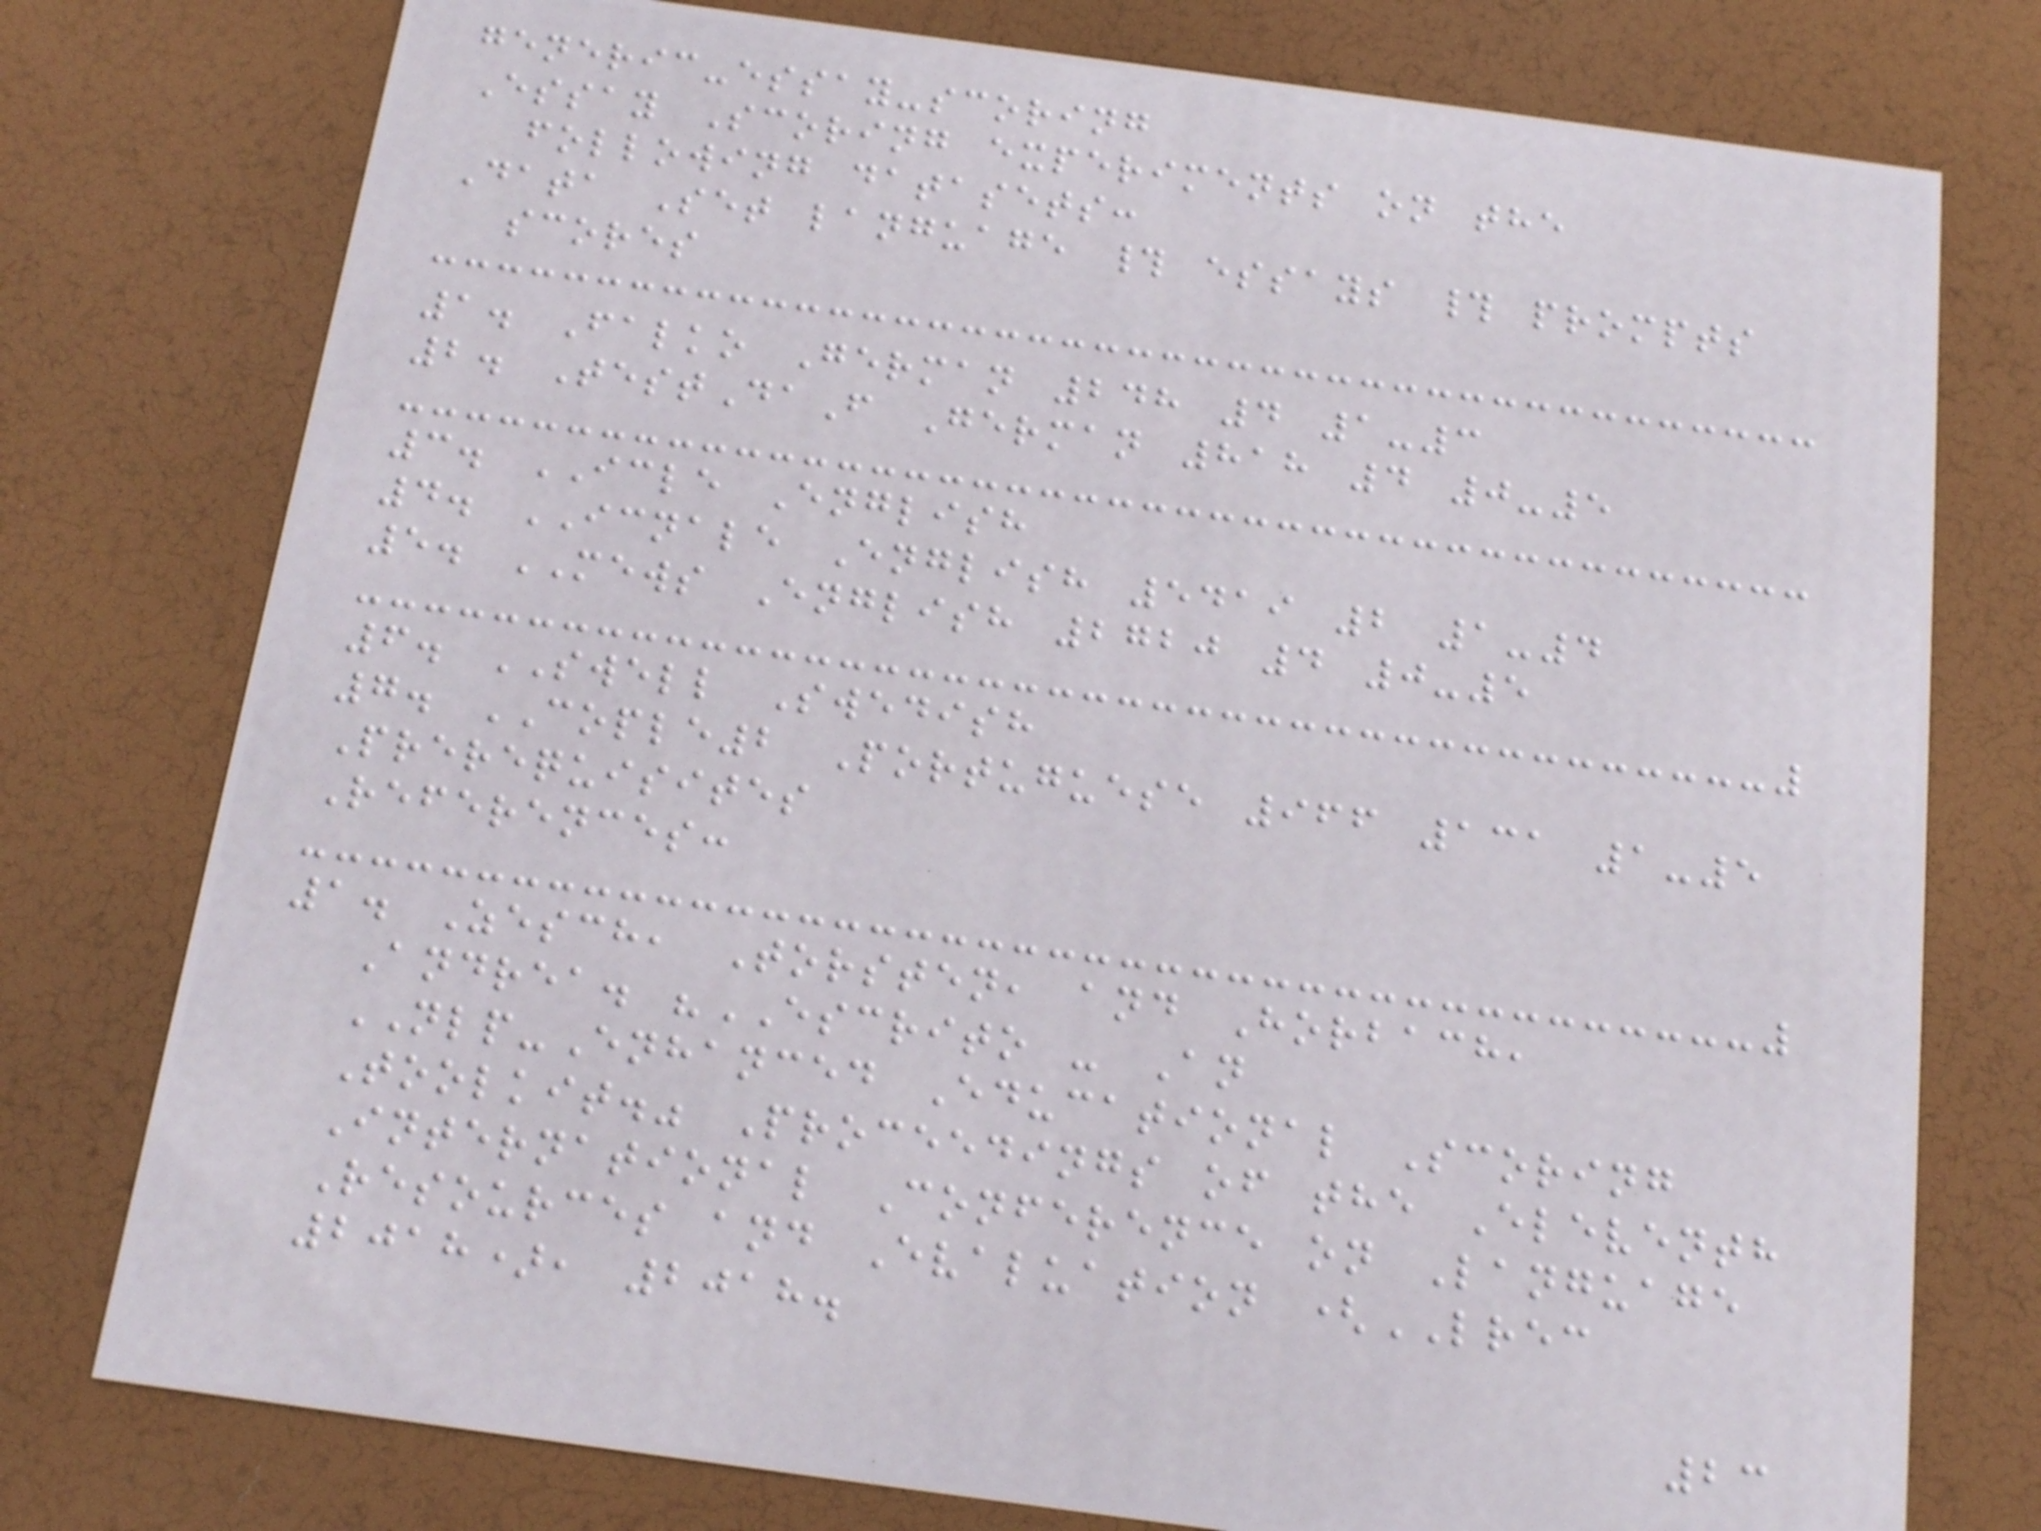generic-essay-scoring
Essay Scoring experiments on the
following datasets:
Data Set language # essays # prompts
scores
1. Falko German 248 4 1-3
2. TestDaF German 818 4 0-5
3. ICLE English
4. ICNALE English 5419 2 1-4
5. MEWS English 2720 4 0-5
6. SWELL Swedish
7. COPLE2 Portuguese 966 131 1-5
Prerequisites
References:
1. Zesch, Torsten, and Horbach,
Andrea. "ESCRITO - An
NLP-Enhanced Educational Scoring
Toolkit." Proceedings of the Eleventh
International Conference on Language
Resources and Evaluation (LREC
2018), 2018.
23
